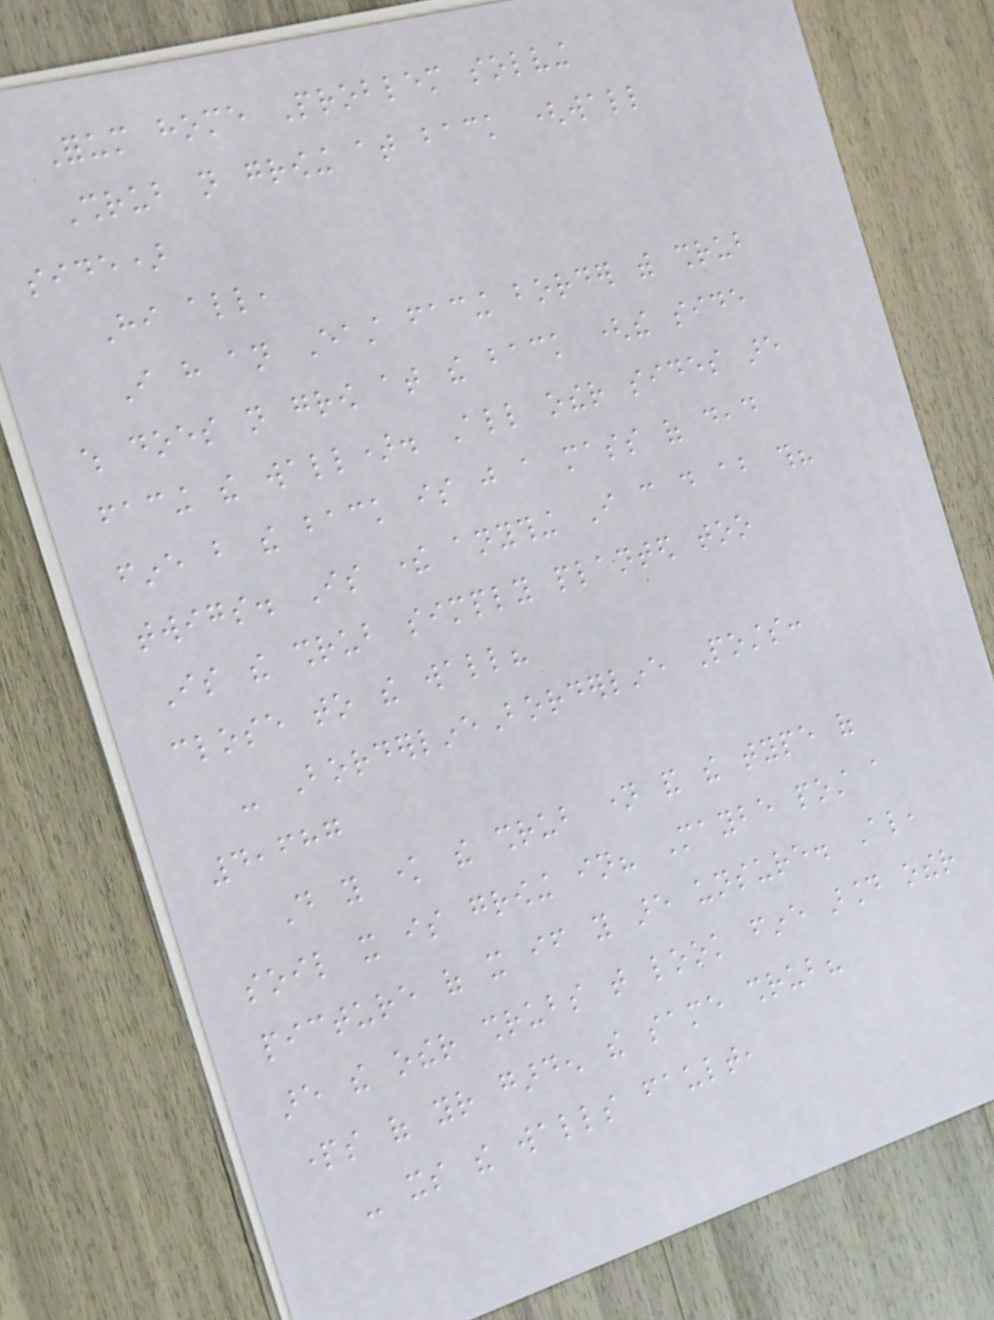Forum home Problem solving
Shrub not growing at back (wall
side)
Hi all,
I have an East facing border with shrub
which does not grow at the back (the side
facing the wall). All other sides are
fine but the back is just a mass of dead
twigs. Is there anything I can do about this?
Is the shrub simply planted too
close to the wall?
- BorderlineBorderline Posts:
4,687
Do you know the shrub name and the type of
soil it is growing in? Maybe post a
picture of it if you are unsure. Also,
are the other shrubs that look fine around other
parts of your garden the same shrub?
- its the walls fault,
